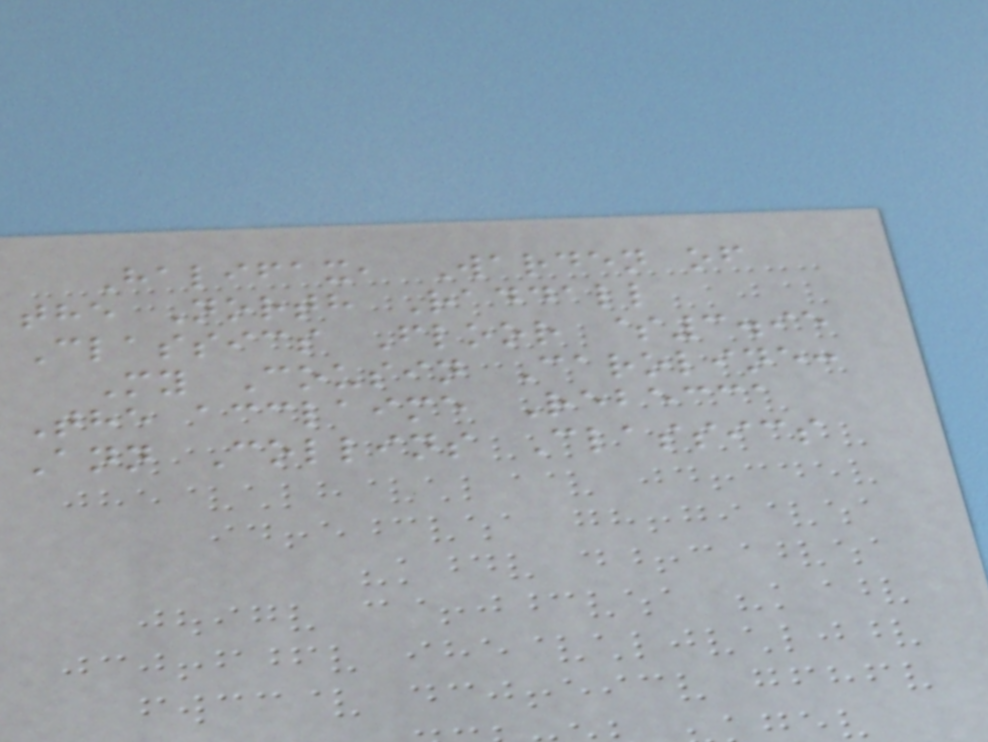Halifax, Warden of
the North Raddall
Classics Floor $3.95
My Cousin Caroline:
The acclaime Rebecca
Ann Collins Classics
